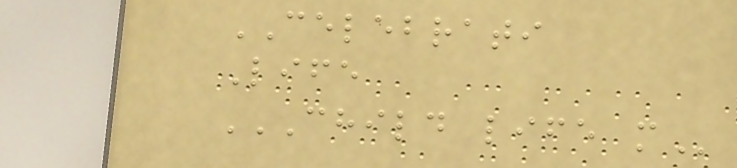CELEBRATI
Life
CHILD LIFE M
